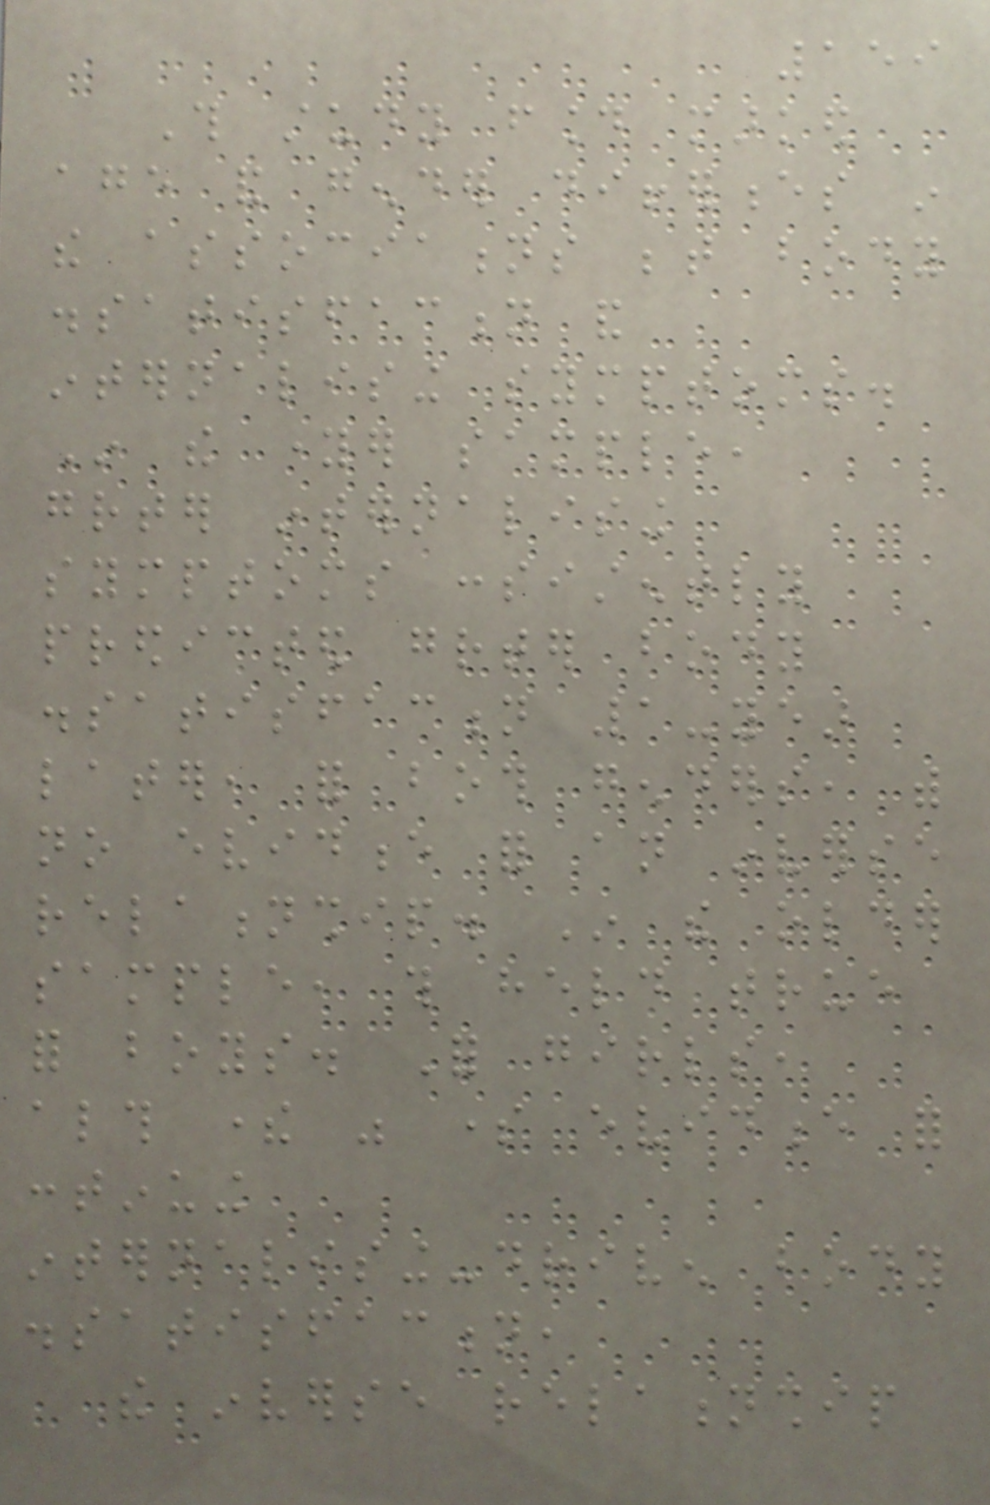159
This study found marked
age and gender differences in
the associations between body
dissatisfaction and
internalising symptoms.
In the younger sample,
greater internalising
symptoms consistently
predicted greater body
dissatisfaction 1-year
later, for both genders, with
no evidence for an inverse
relationship. In the older
sample, this held true
for boys. For girls,
although there was some evidence for
continuing
internalising-driven body
dissatisfaction,
the inverse relationship
